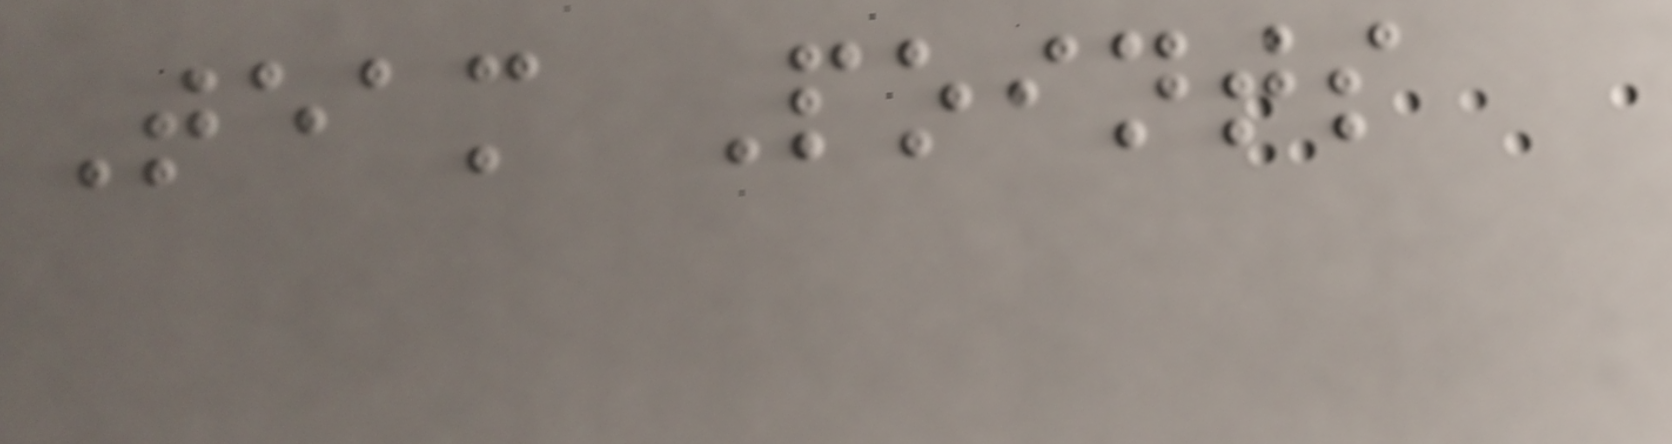Team Points
